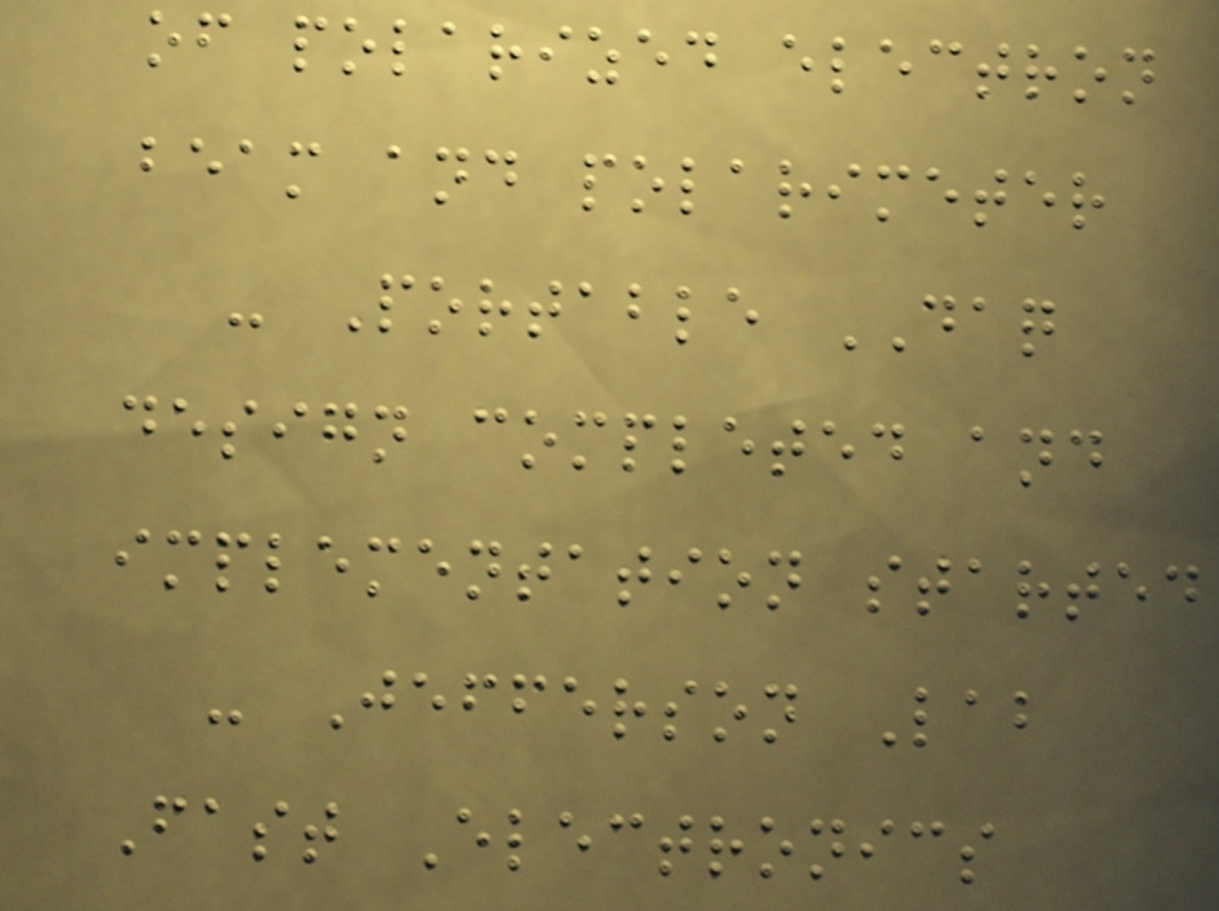of polarized electron
beam and polarimeter
- Portable DAQ
design completed and
implementation started
- Jefferson Lab
Fast Electronics
